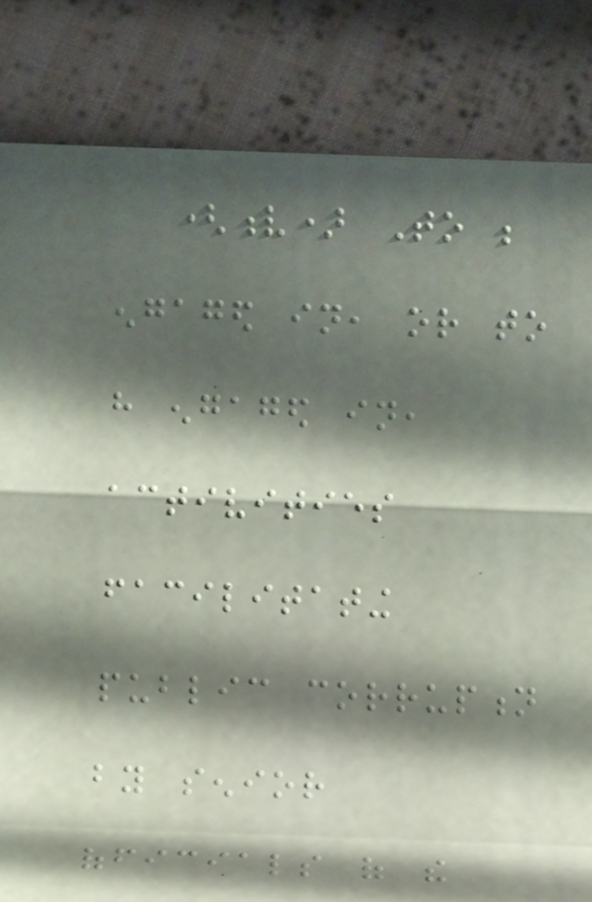(v) To be
engaged in, or to
have engaged in,
activities
facilitating
public corruption
by senior
officials of the
